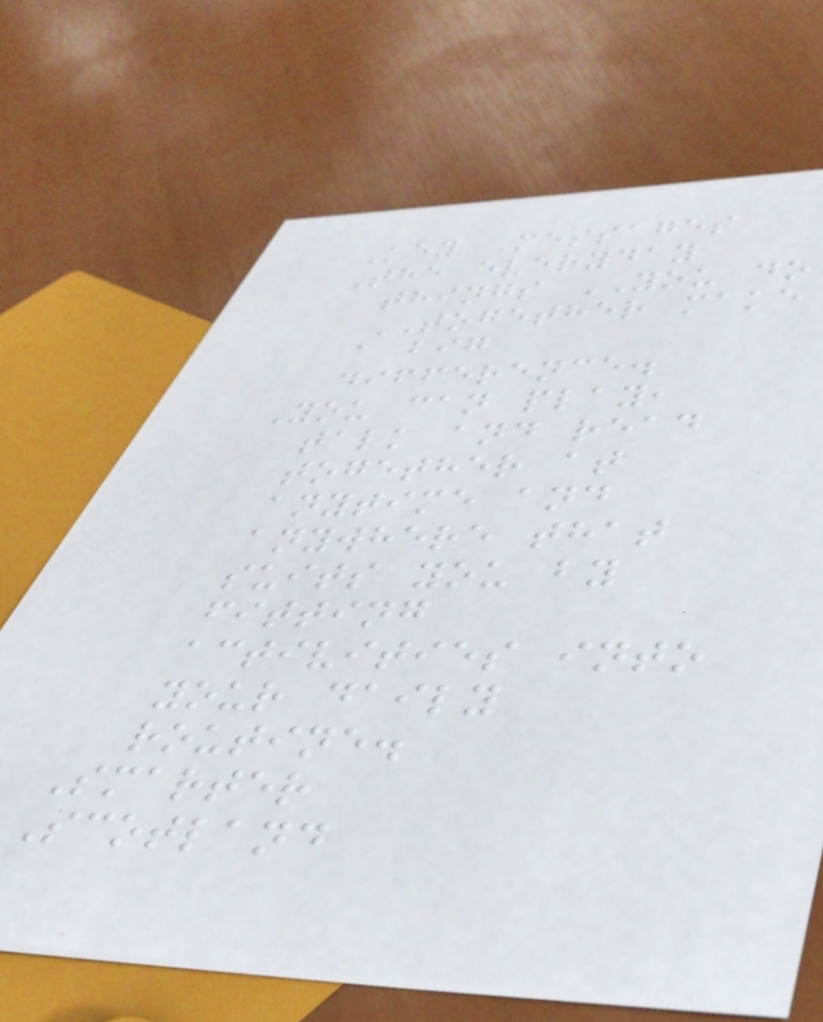Key Messages
The everyday
things YOU do
TOGETHER make
a big
difference.
You can play,
talk and read
together at
anytime and
anywhere that
suits you by
fitting
activities into
your daily
routine.
Smarter
Scotland
